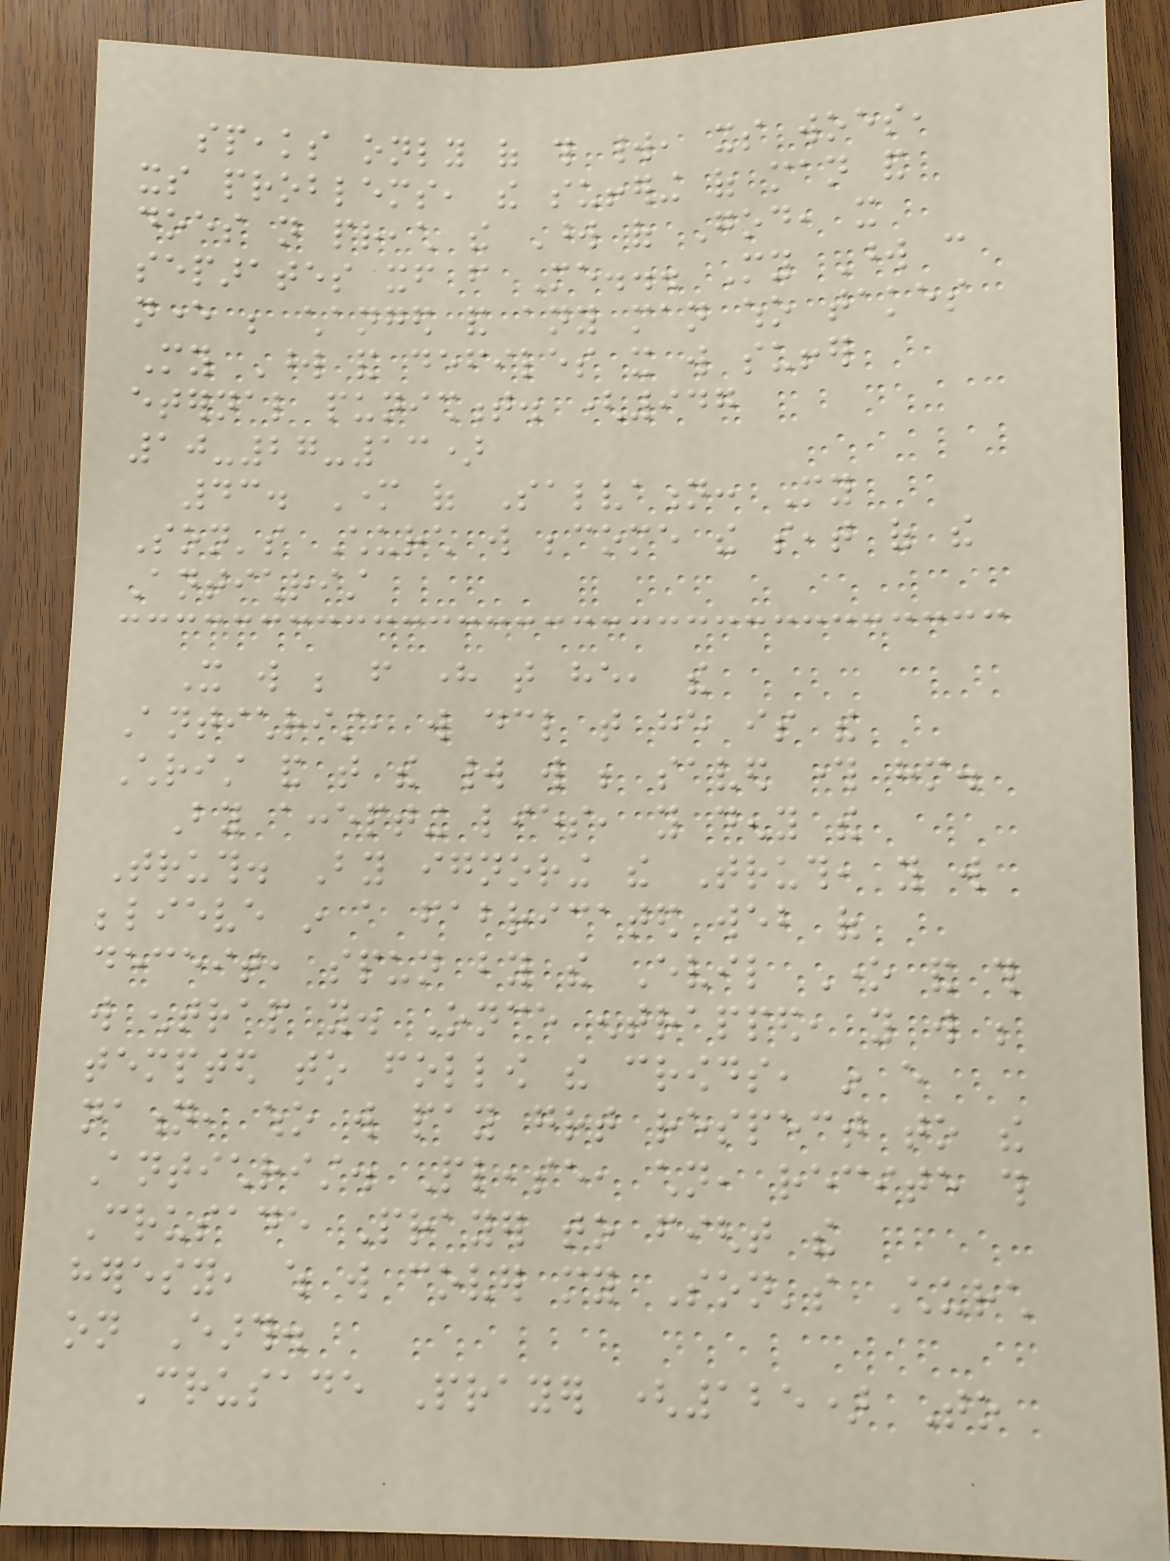speaks only of this world, its woes,
its problems, the suffering of man and
does not preach the Word of God, it
separates itself from Me... My Word can
never be changed and any man who takes
My Word and defiles it will suffer
eternal punishment. (947
10-27-13)
43. Mother of Salvation: My
Son's Church will become the seat of the
Antichrist
It will be from here that he, the
Antichrist, will declare that he is the
Christ and that the world will be saved through him.
By accepting lies, you deny the
Truth. By ignoring the Truth, you will
believe in a fabricated web of
deceit, spun by the Evil One and this
will entrap you. Once entrapped, you will be
tempted to follow the crowds, in every
nation, who will pay great respect to the
Antichrist. Please, children, recite this
Crusade Prayer to fight the
heresy, which will cover my Son's Church
on Earth.
Crusade Prayer (125) To
